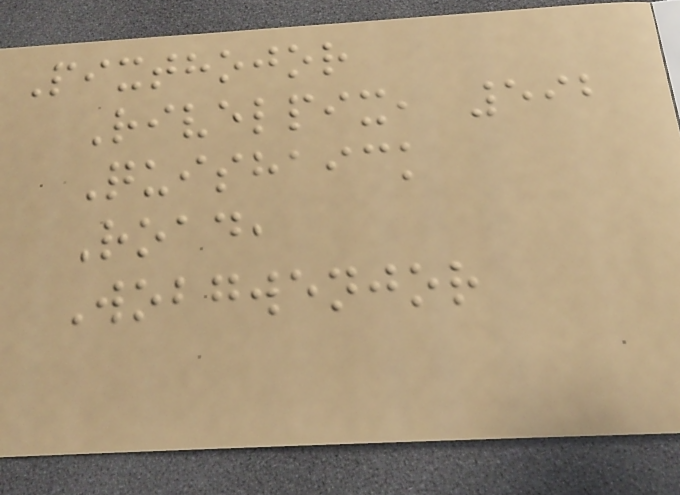Pixthojor
Rivelpix, 592
Quishaick
Road,
Wobgwenjor
